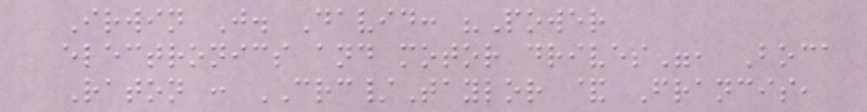Irwin J. David: "Power
electronics and motor drives", Boca
Raton : CRC/Taylor & Francis,
